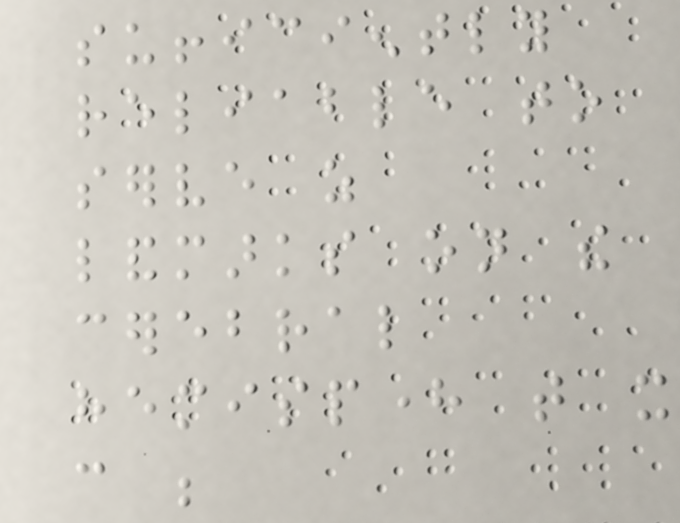sufficiently
reliable to
serve as
landmarks on the
cerebral
hemisphere that it
can be
